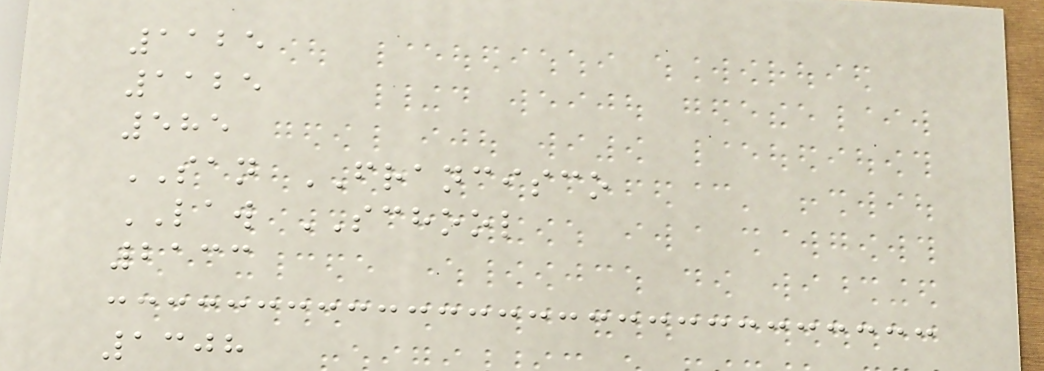1125
1125
585
SAN FRANCISCO
LAW SCHOOL
2133
1308
